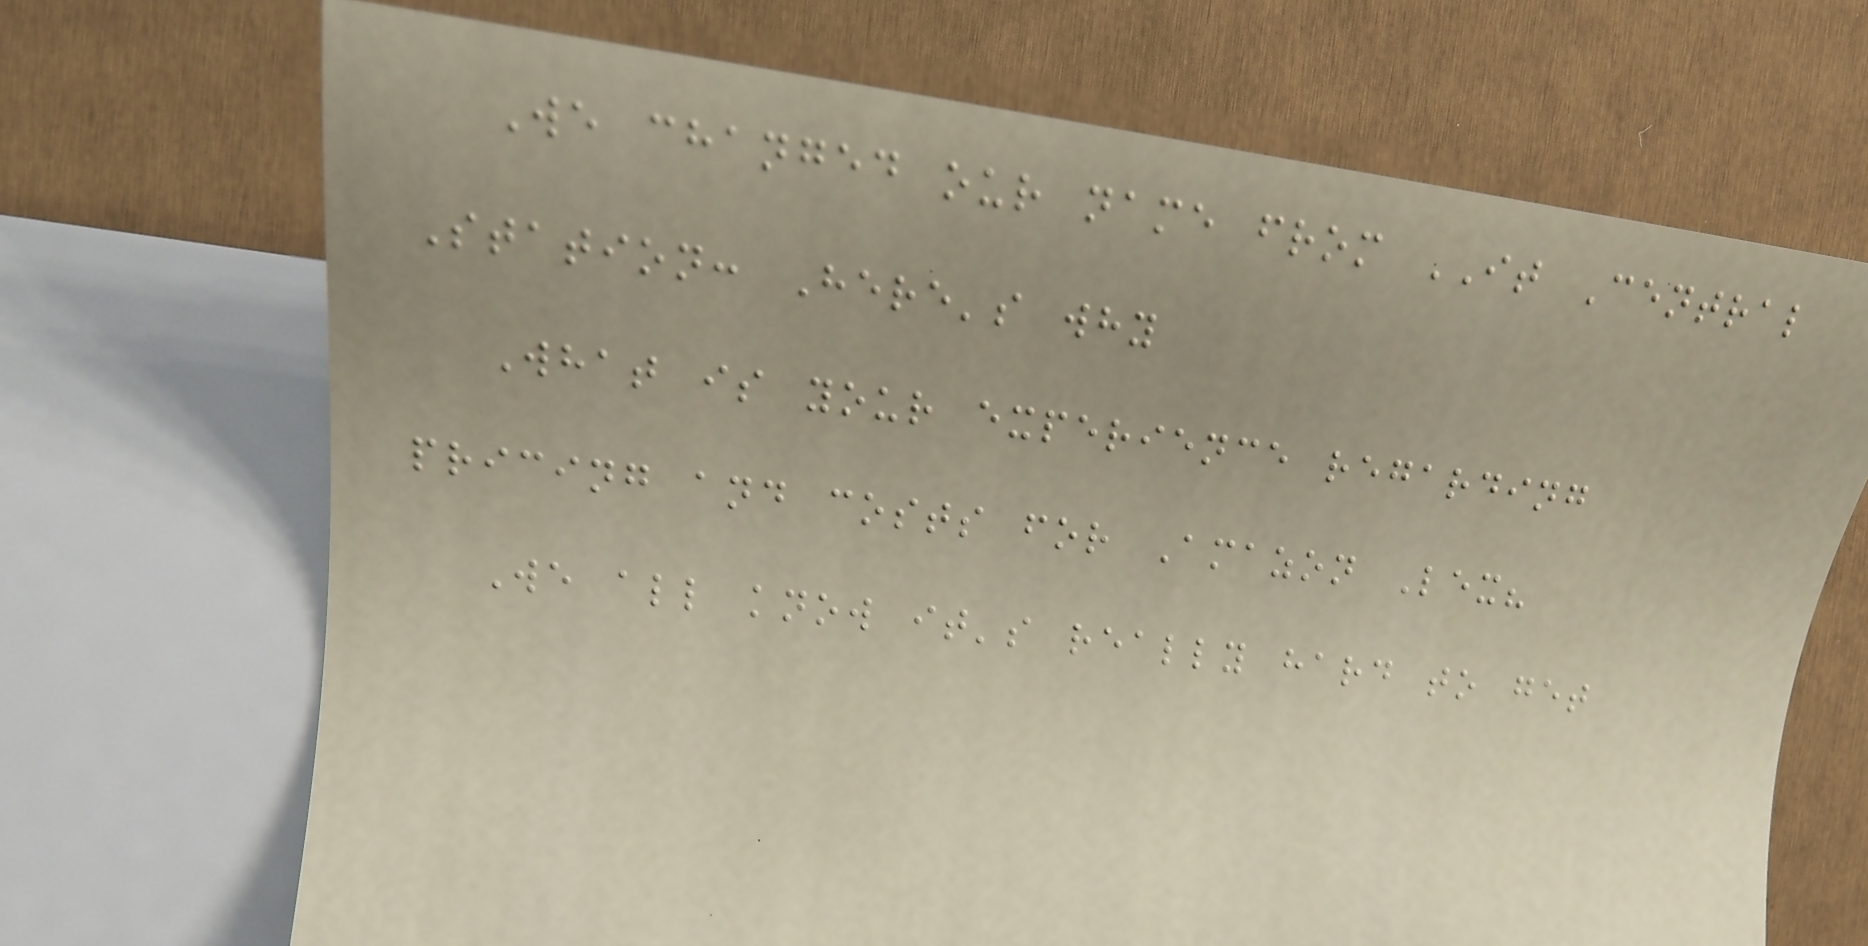We changed our name from IT Central
Station: Here's why
What is your experience regarding
pricing and costs for Amazon Lex?
We all know it's really hard to get
